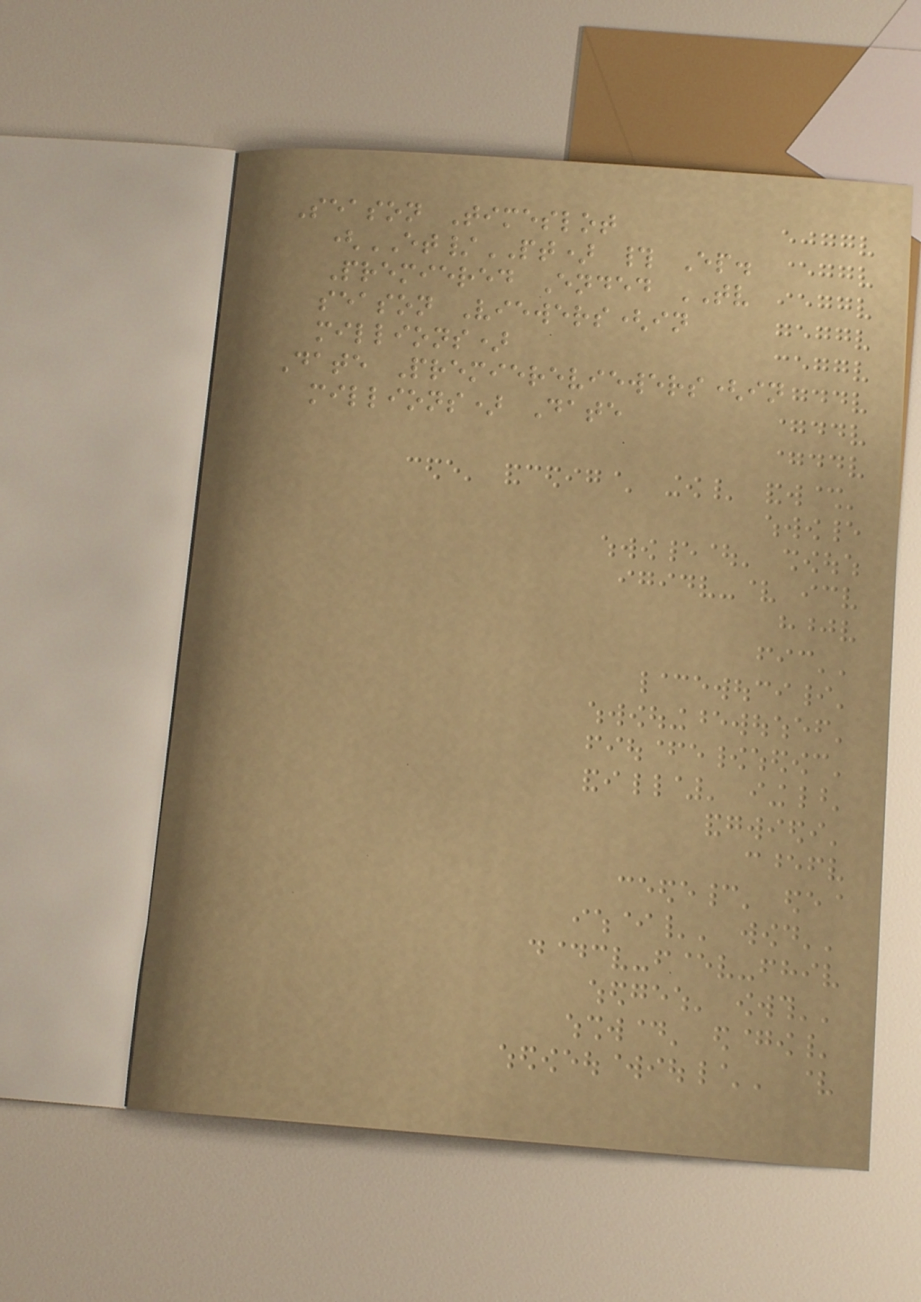Season Timeslot
(ET/PT) # Ep.
Premiered Ended TV
season Viewers(in
millions)
Date Premiereviewers(in
millions) Date
